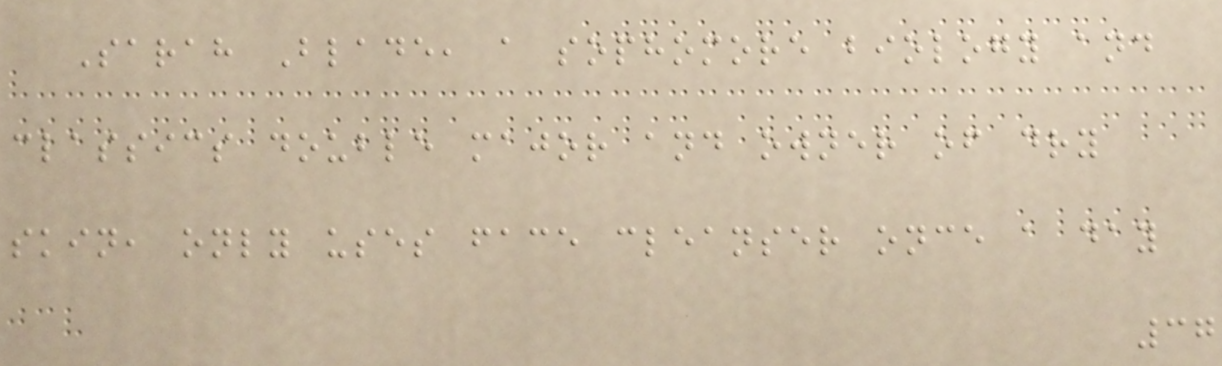Sarah Blade, a sophomore biology and
classics double major and owner of dry
skin, only uses face cleanser once a day
37
